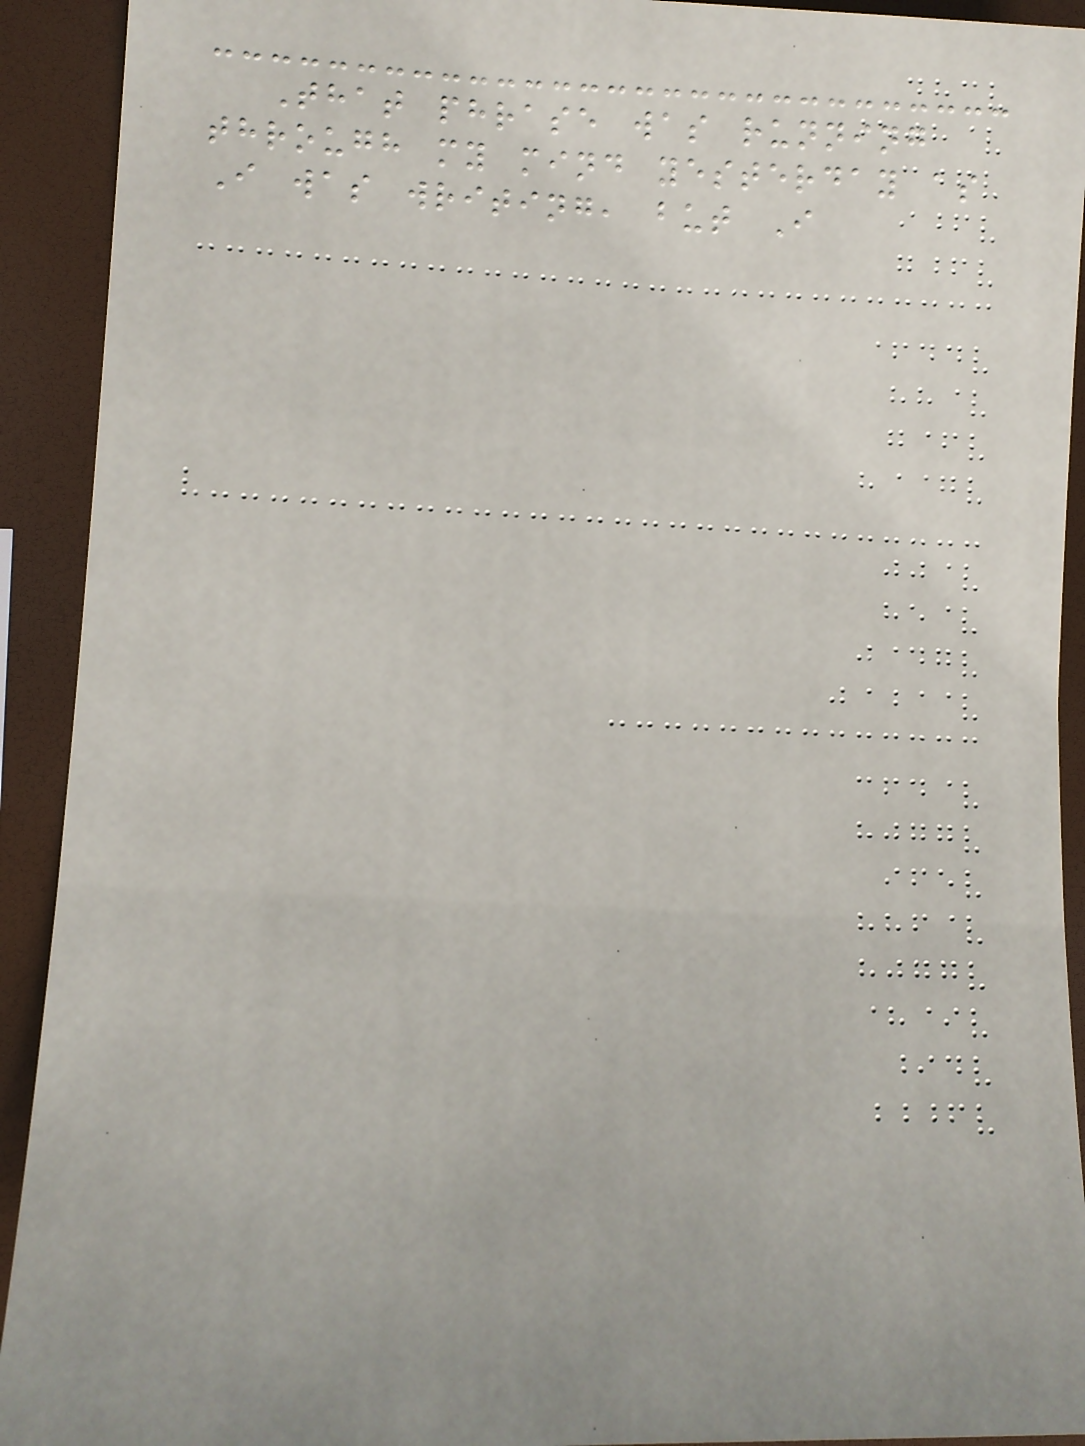That phrase was running
through my mind yesterday as
I was writing, but I
